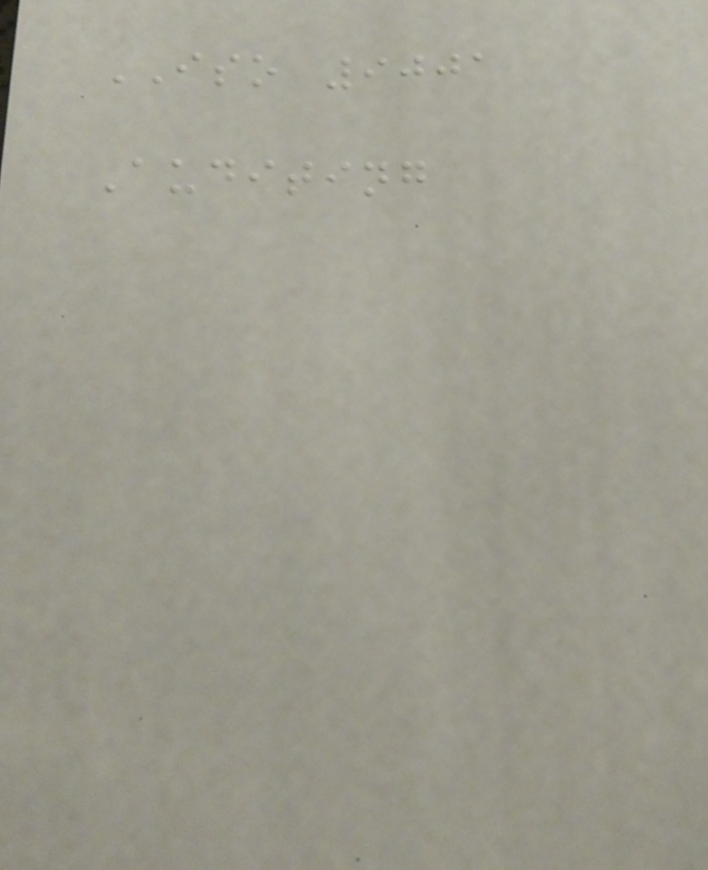ISO 9001
Auditing
